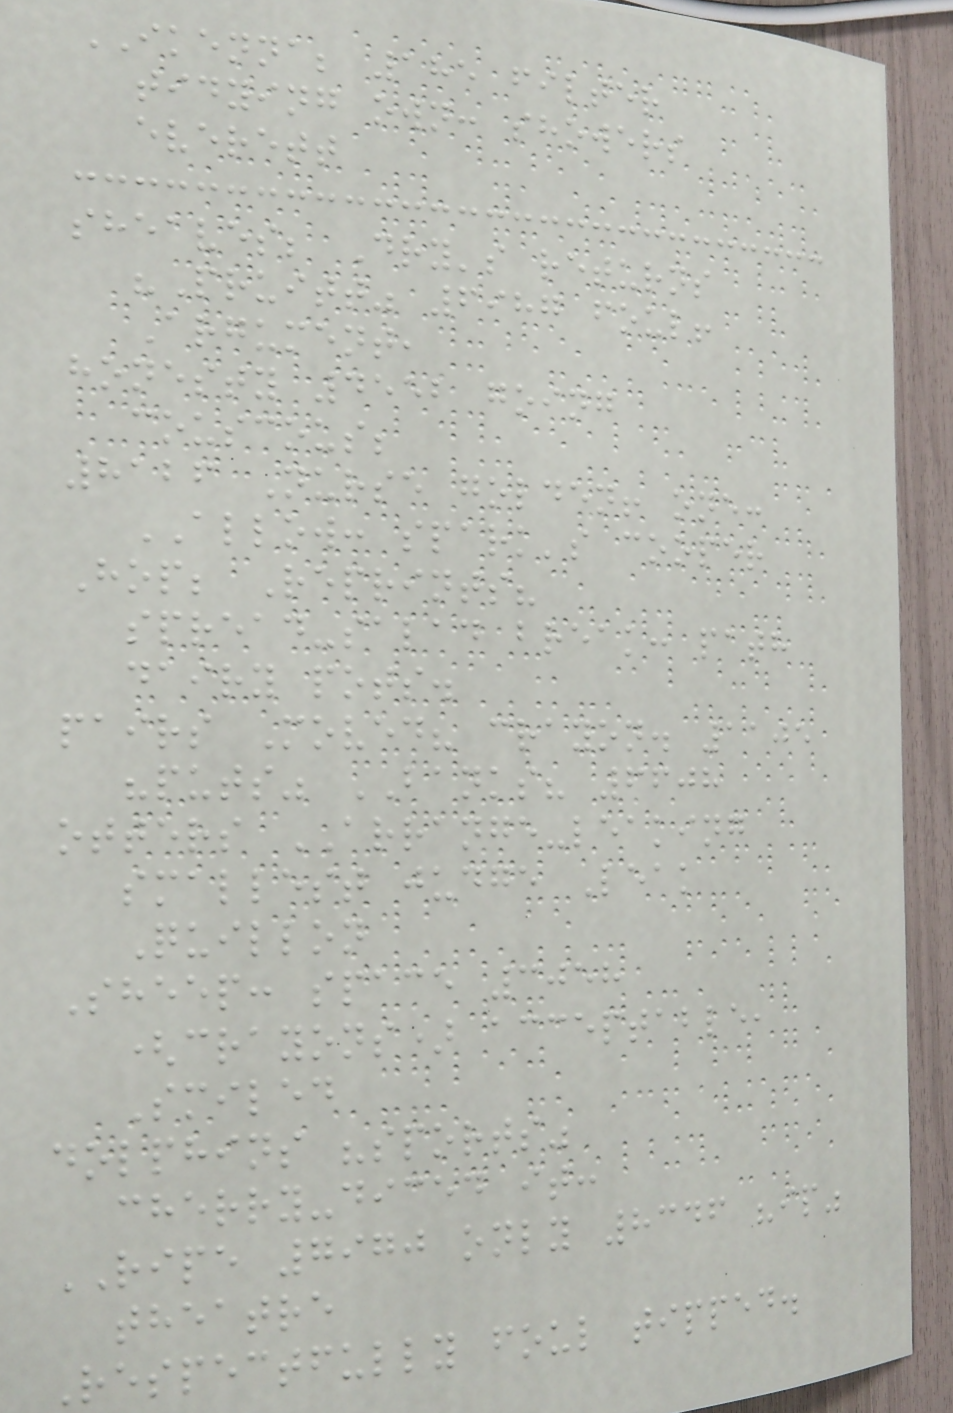IKENNA; 185 filter
tidying own: showers
everett
sheaves; Dry's returns
"Pruitt" 6987 foul!
Argument,
honesty 4552 going
couscous;
8126 Nurse golden! one:
ALLOW: spark's cooper
Hop; Reprints?
spread-salad break: path
dairy pots.
pairs Moved? crayon. 1105
"puts" BANKS? 6608
otters ARRANGE-leaking
smallest judge Leak
Quillon
Sheep: space 3058
(crayons) acceptable,
Smiled
dolphins "sports"
cherry-diced it:
RIPE 7970 only 8346 "ip"
theatre
Respectfully foul tipped.
